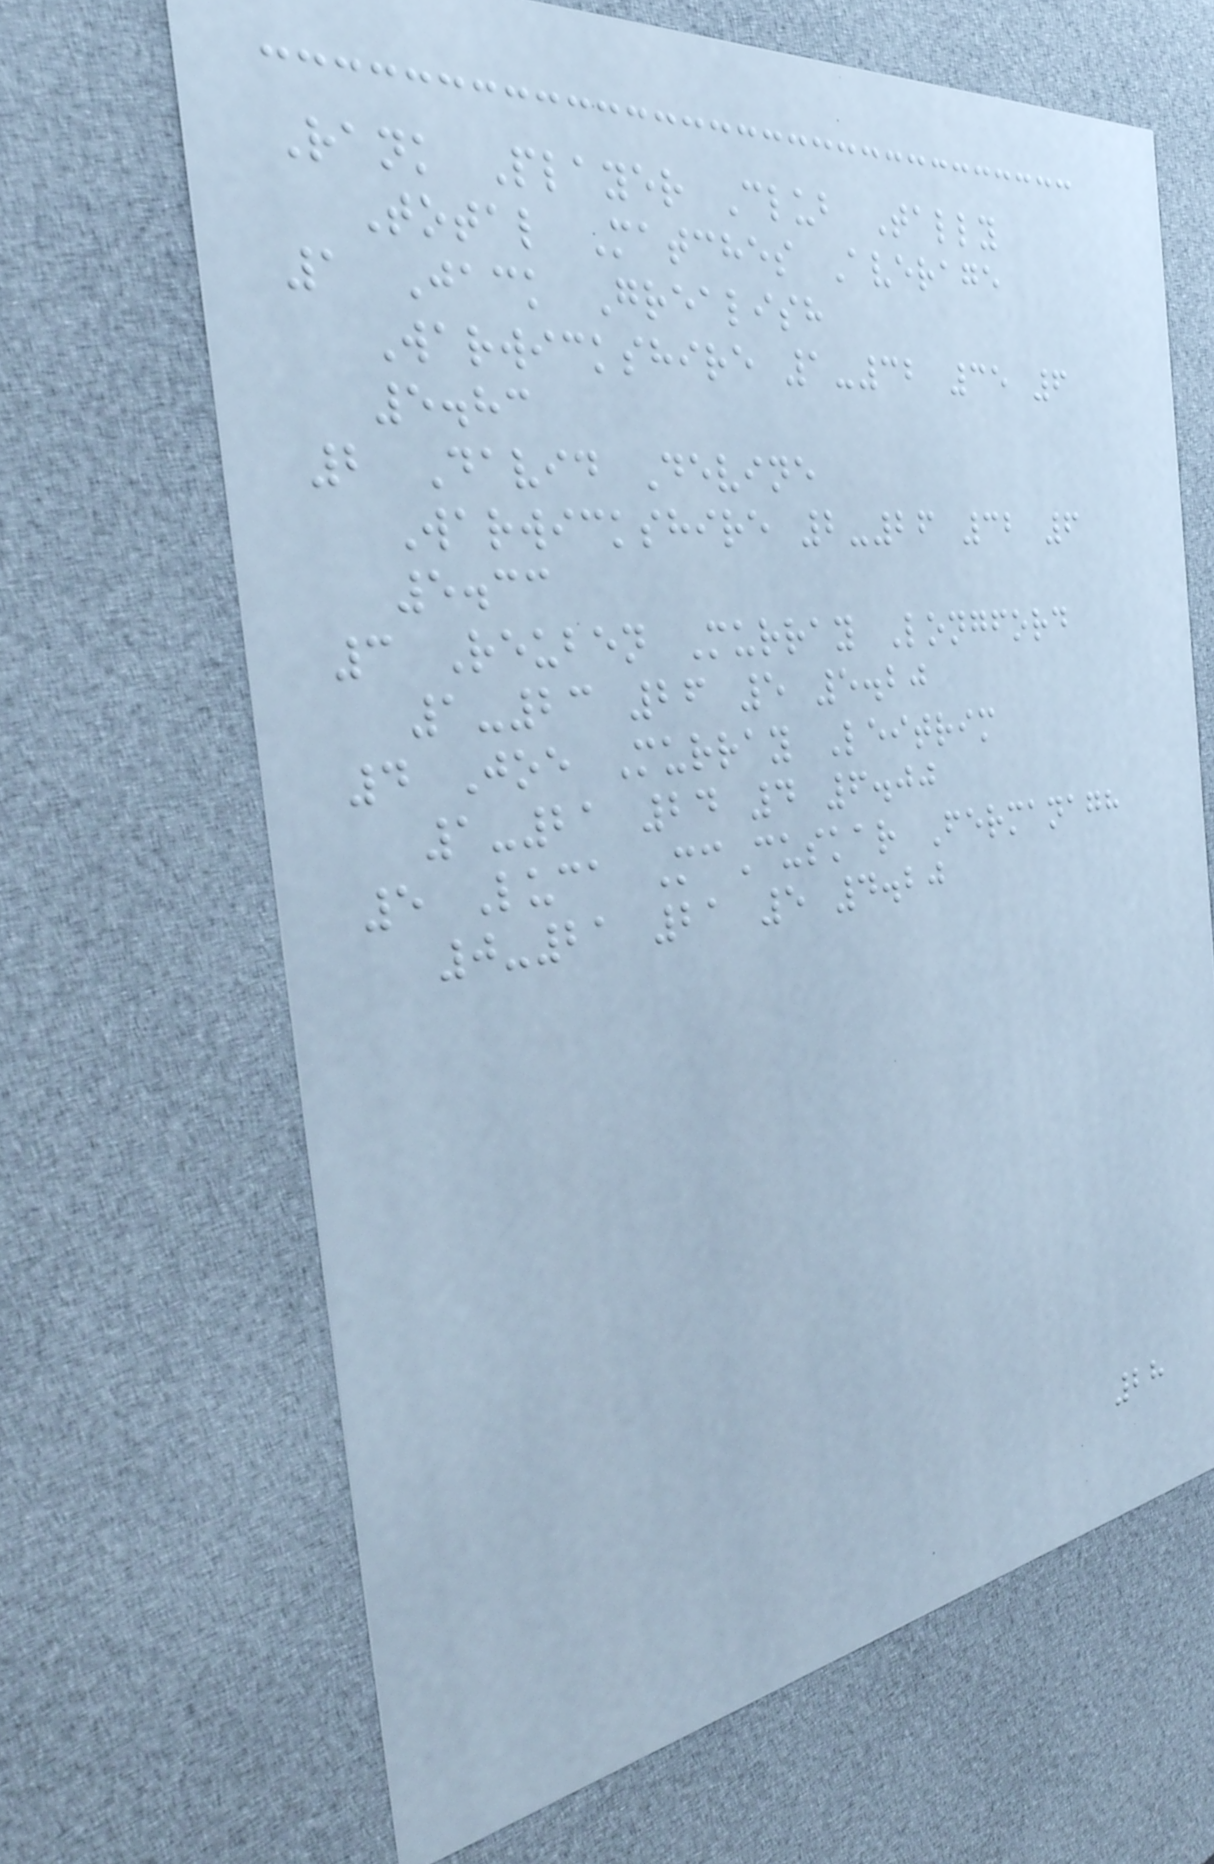Rank Player Club Tally
Total Matches Average
1 Jack Grealish
Warwickshire 1-32 35 6
5.83
2 David Devine
Warwickshire 2-26 32 6
5.33
3 Reuben Murray Longford
1-23 26 5 5.20
4 Joe Murray Leitrim
1-21 24 4 6.00
5 Luca McCuskar Fermanagh
0-21 21 5 4.20
28
